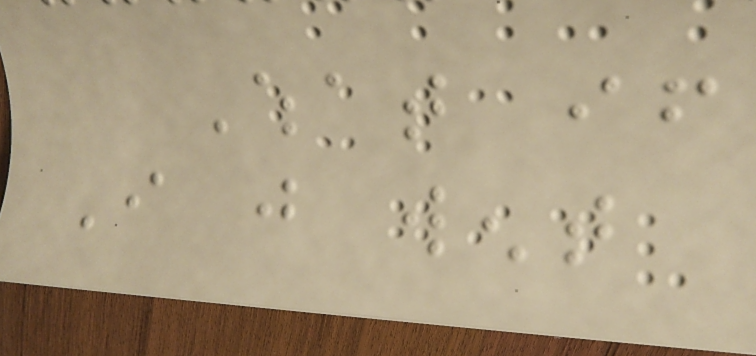What if
I just went
